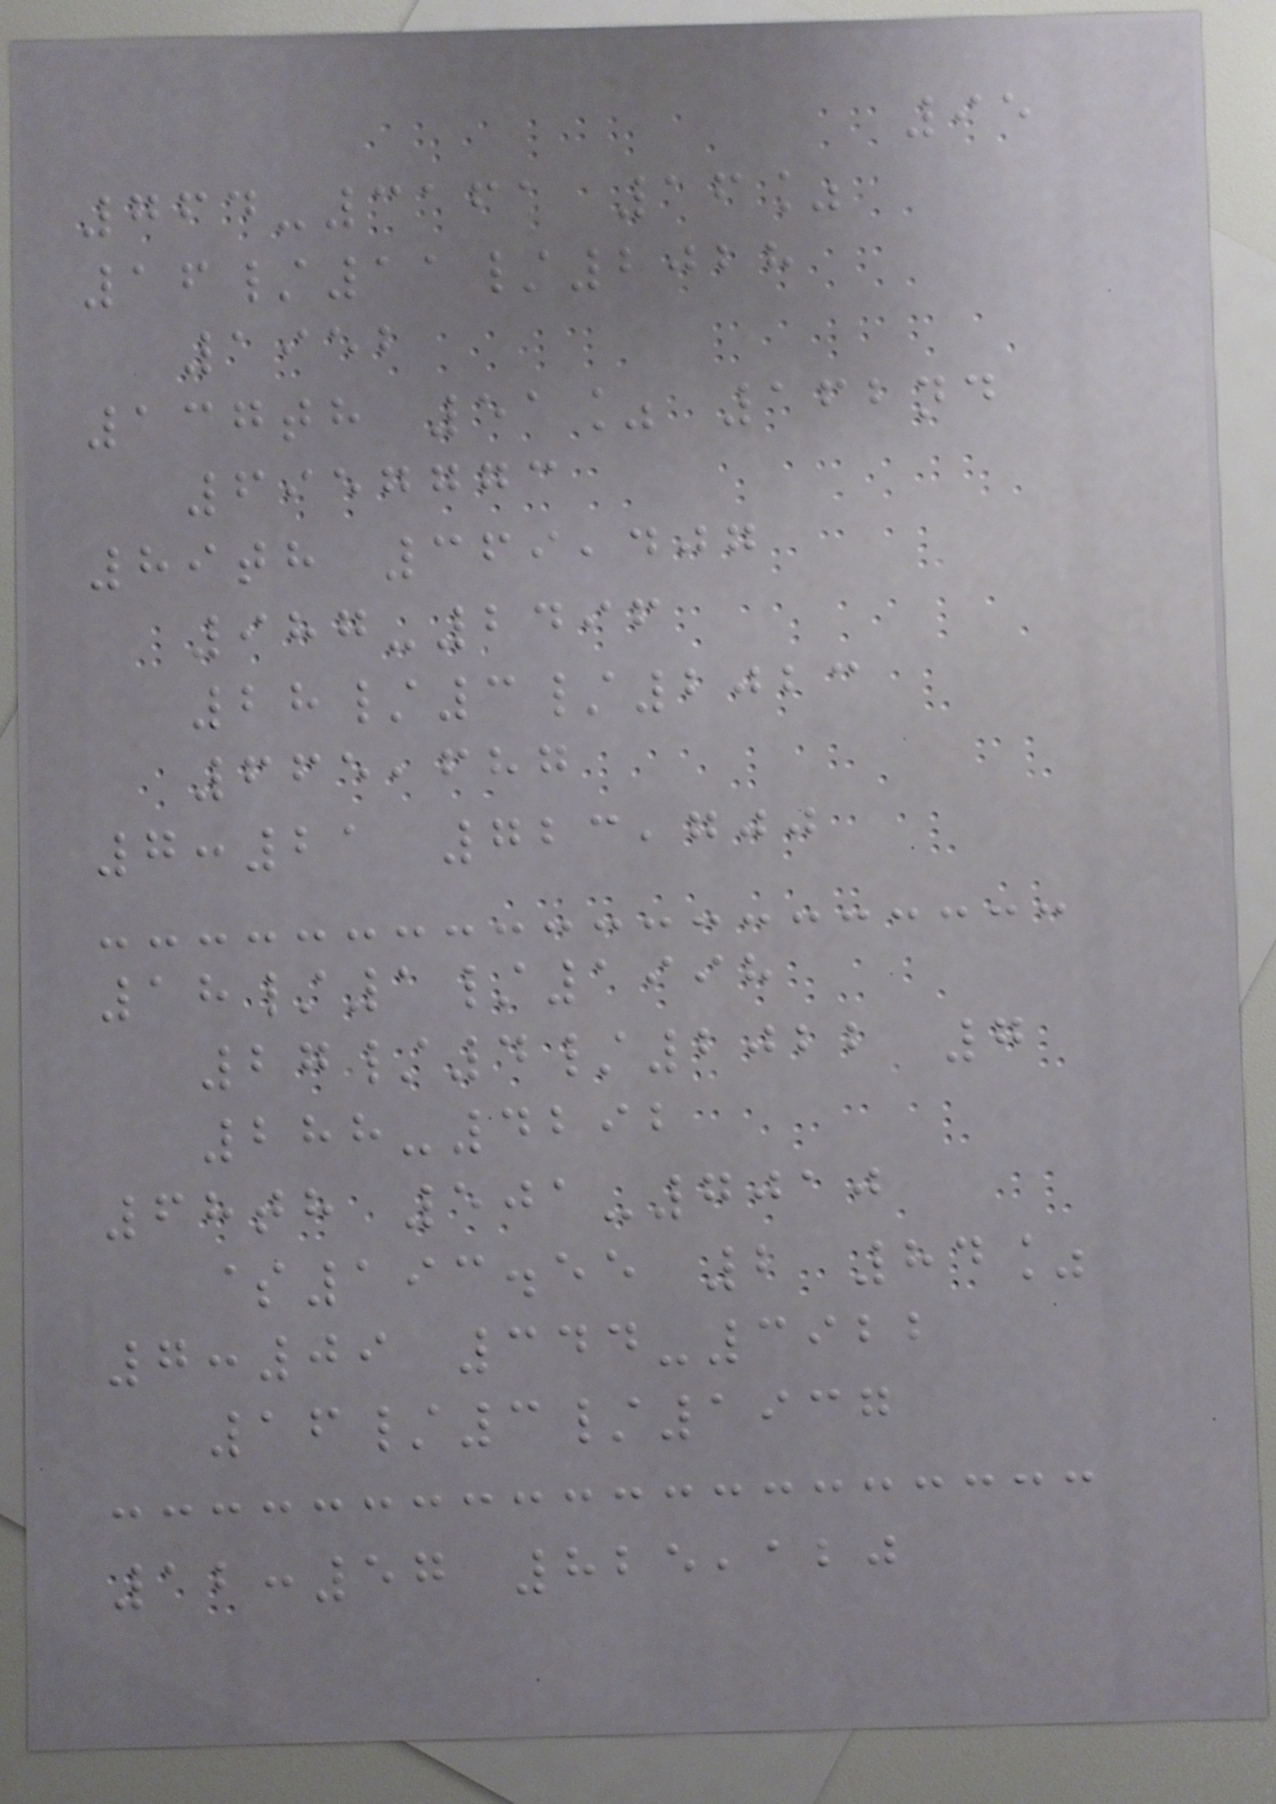95
764-3161 16%
16/11/2028
1952
137th 51% 162nd
6957773
89th 369,407
987-2496
28/3/2023
665,687
7:21 723,700
18/1/1998
27/4/2022 7
288-4292
68th 501-7010
$193.55 2 84%
7:09 344-3922
16/3/1937
12:57 825,120
